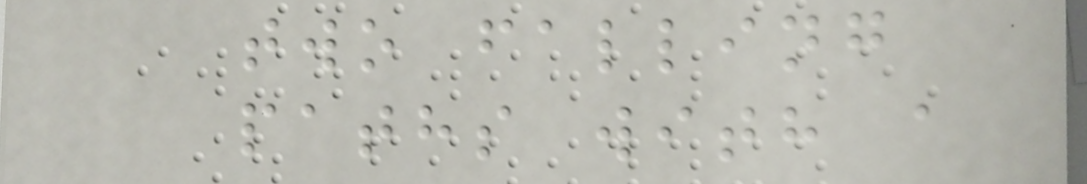two falling
paths with a
